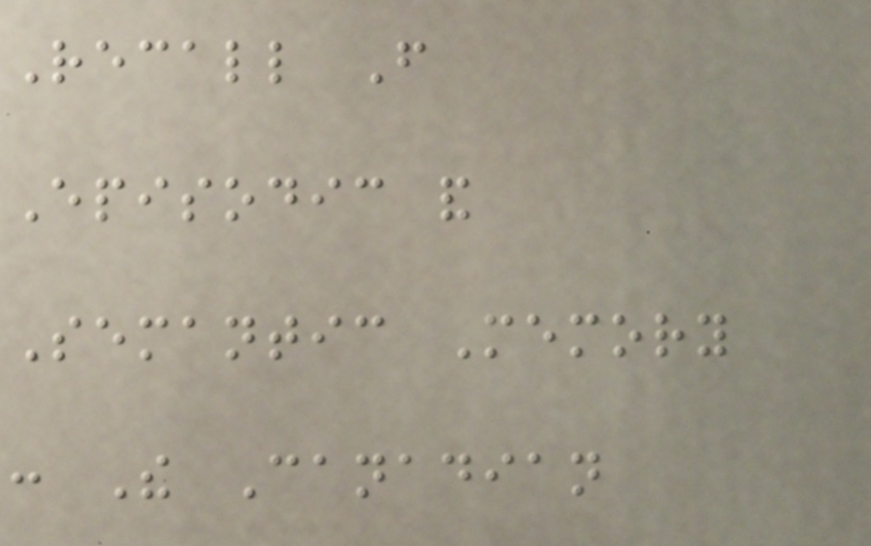Recall From
Episodic and
Semantic Memory
: The Canadian
